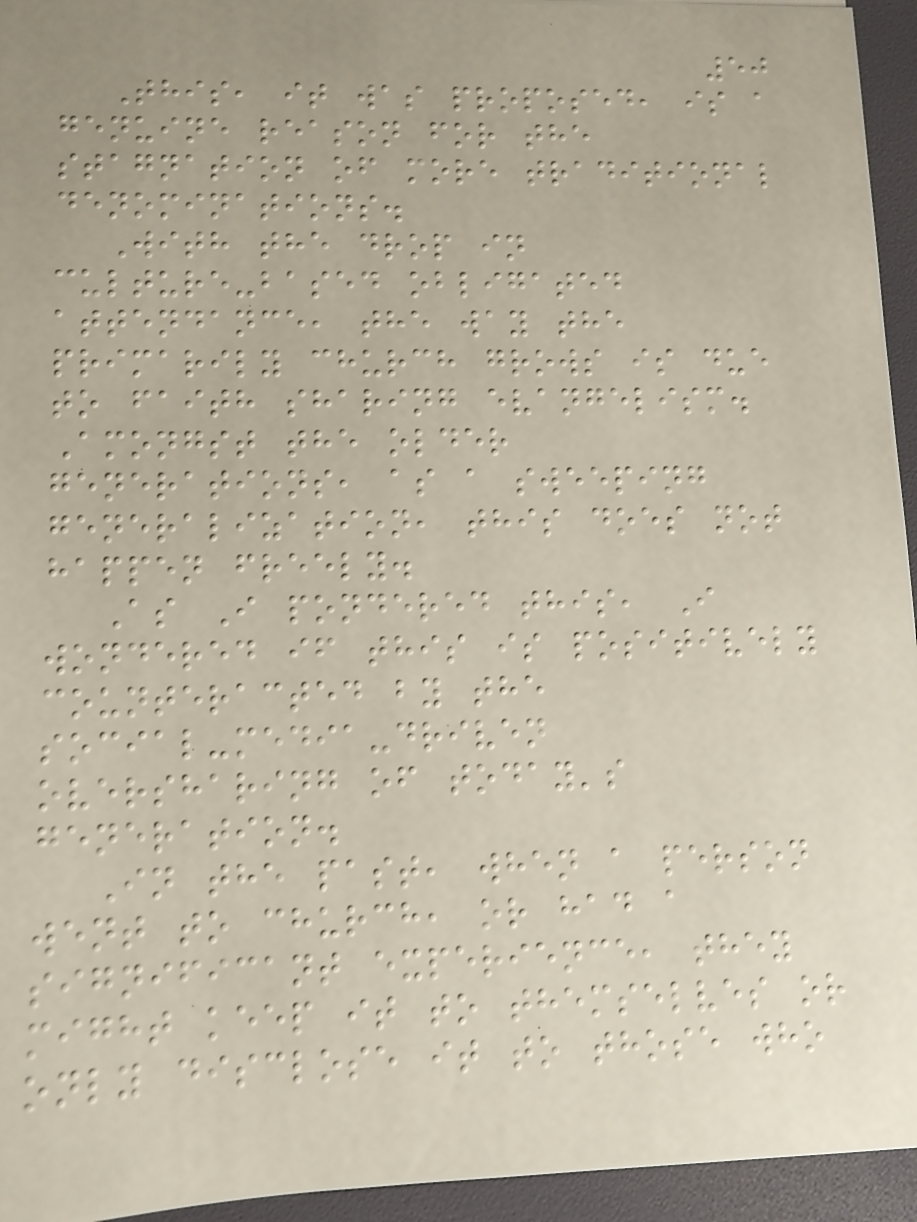50
This, it was proposed, is a
genuine reason for the
stagnation of more traditional
denominations.
With the drop in
culture-based obligated
attendance, the way the
primarily church grows is due
to faith sharing evangelism.
Amongst the older
generations, as a sweeping
generalization, this does not
happen freely.
As I pondered this, I
wondered if this is positively
counteracted by the
social-media-driven
oversharing of today's
generation.
In the past, when a person
went to church, or had a
significant experience, they
might keep it to themselves or
only disclose it to those who
